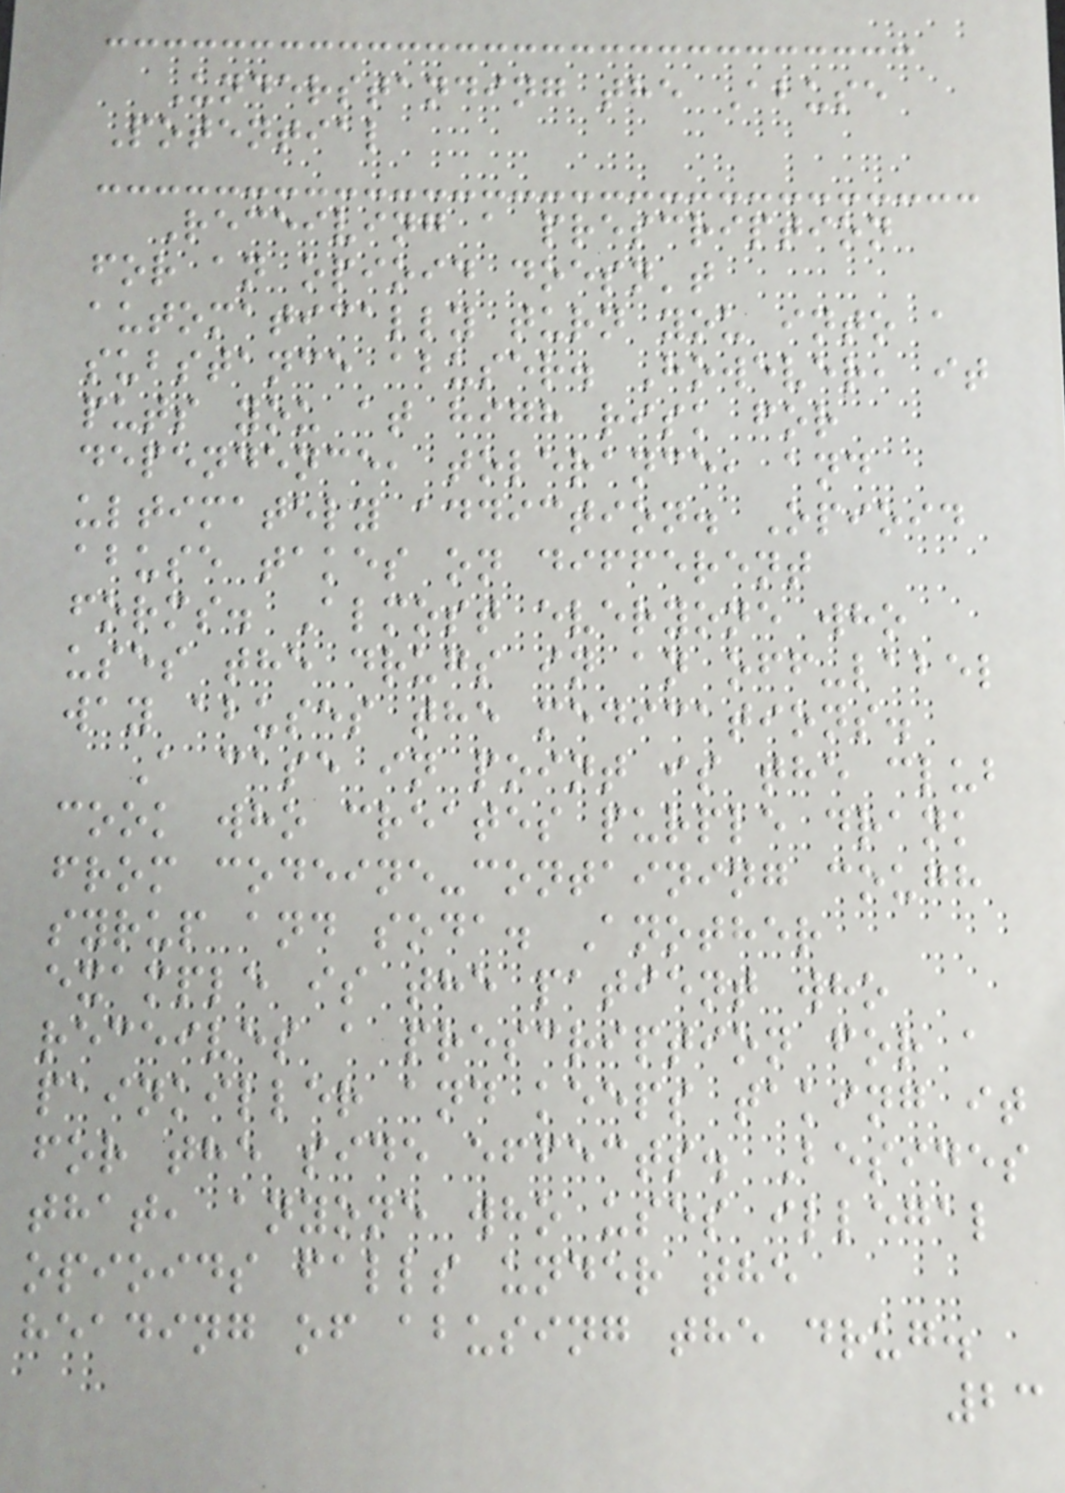Understanding the Abuse
Potential
Receiving a prescription
for an opioid doesn't
automatically turn you into a
substance abuser. However, it
puts you at high risk for
dependence, tolerance, and
ultimately addiction. Opioid
abuse takes on different
forms. Almost everyone who
uses the drugs in an off-label
way abuses the medications.
A case in point is the club
cook who creates purple drank
from codeine-containing cough
syrup and soda. Another
example is the patient who
receives a prescription for a
painkiller and keeps taking it
for the side effects. Besides
that, anyone who uses illegal
opioids falls under the
heading of abusing the drug.
23
